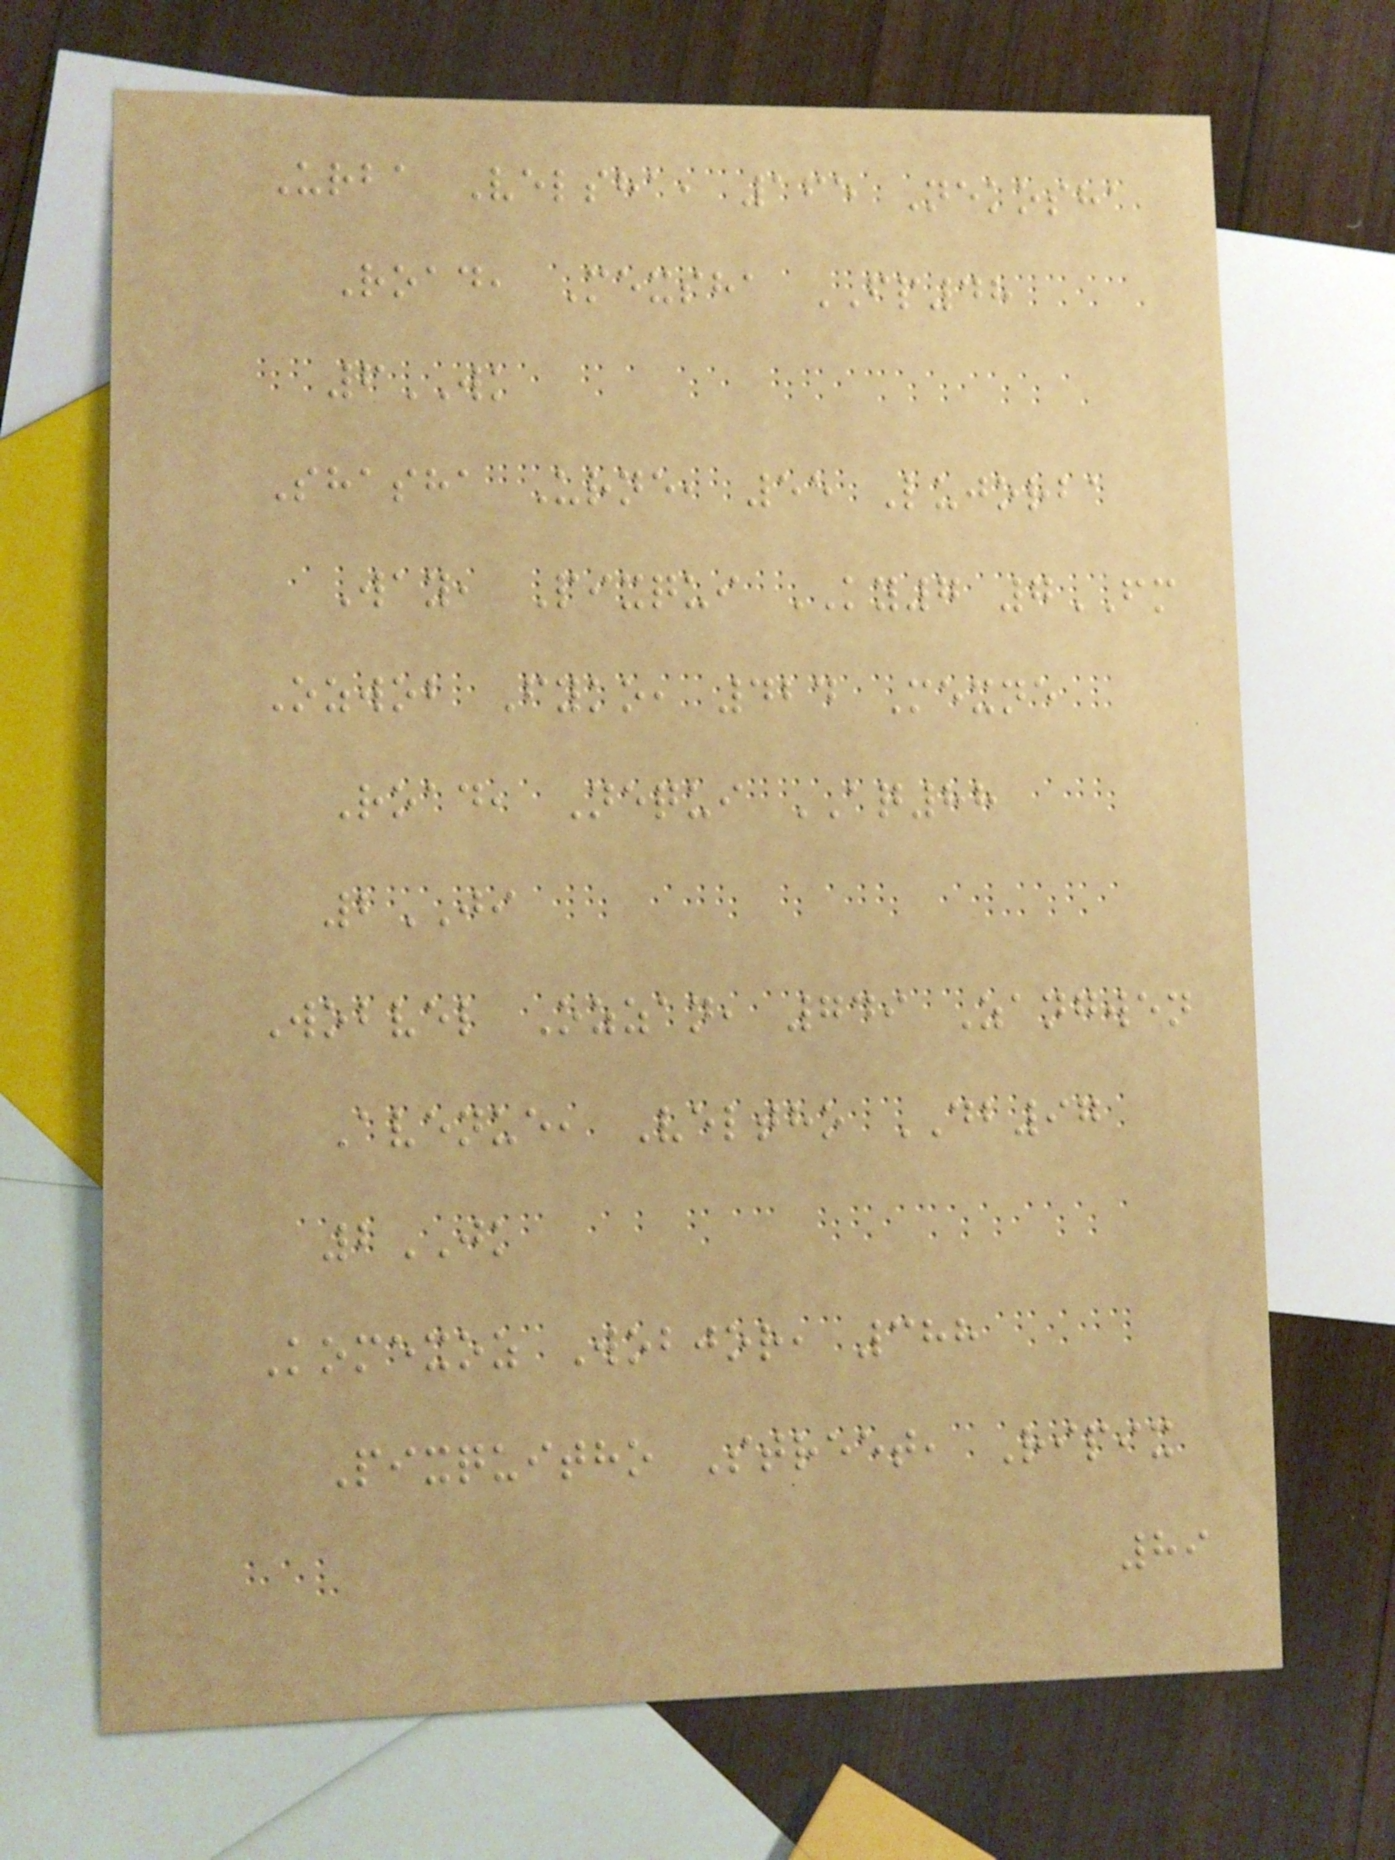Urba Velsha, 165 Nekosha
Road, Mexsha FP48
6WK
Shasha Urne, 55 Lujorba
Way, Pixqui KY7 7FM
Ozwob Fyko, 424 Mexne
Road, Nequi AQ88
2JI
Wobvel Ozzan, 749 Zangwen
Avenue, Veltho DB97
2JK
Komexoz Wobjor, 388
Pixquitho Street, Ripix
89
